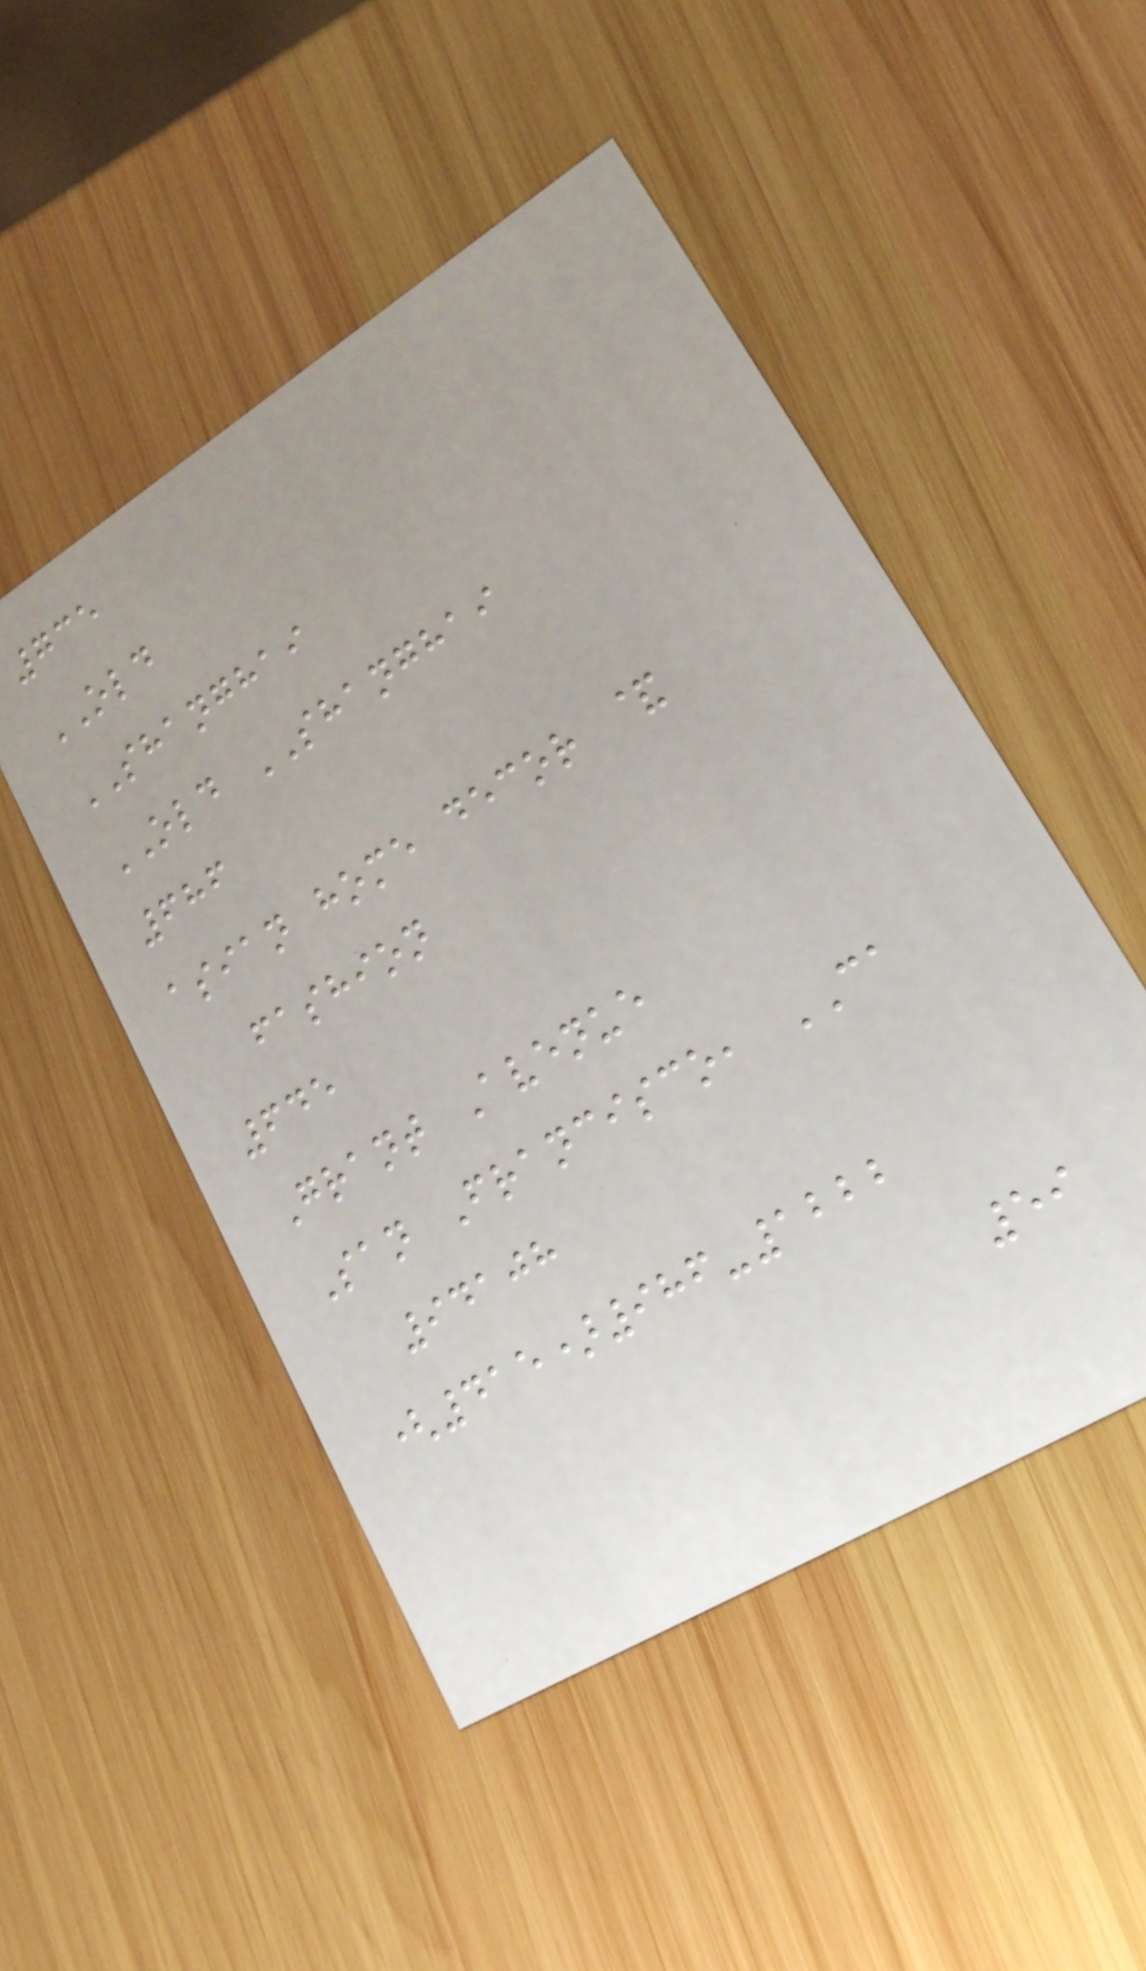735
OLD
SHANGHAI
OLD SHANGHAI
686
asian home decor &
fashion
645
Grant Avenue
San Francisco, CA
94108
(415)986-1222
59
